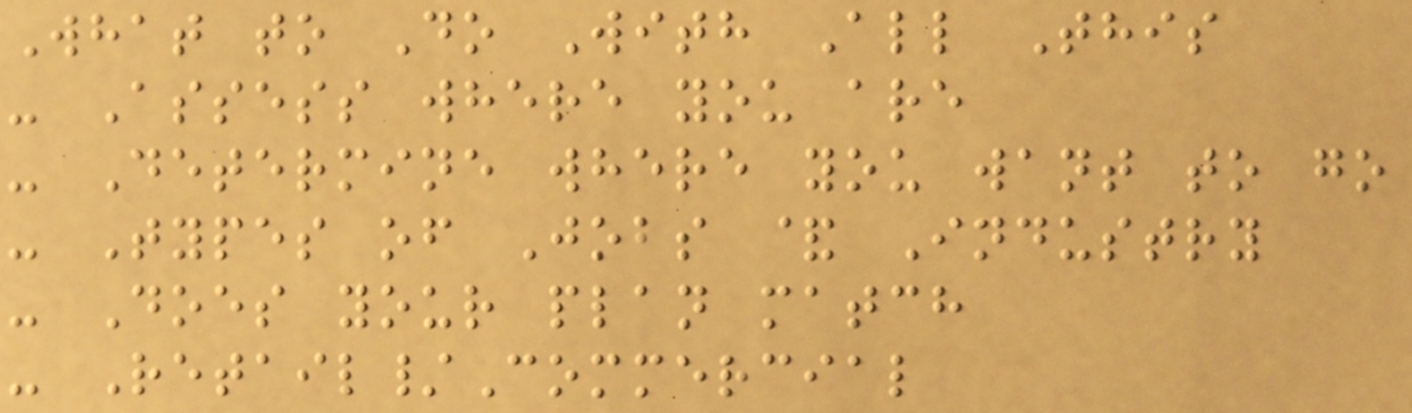What to Do With All This
- Assess where you are
- Determine where you want to go
- Types of Jobs & Industry
- Does your plan match
- Retail/Commercial
